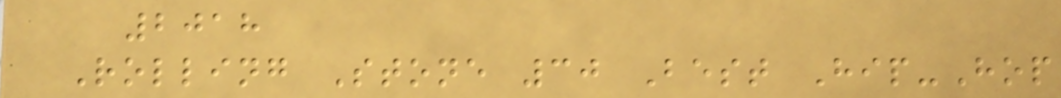2018
Rolling Stone 30 Best Hip-Hop
